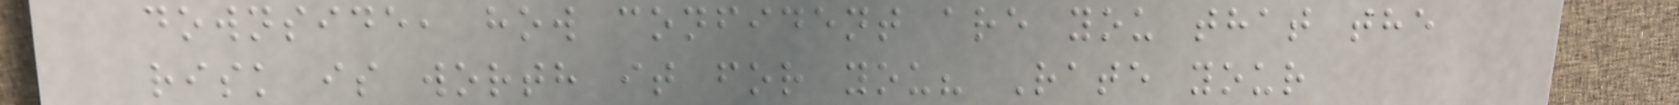downside, how confident are you that the
risk is worth it for you? Rate your
